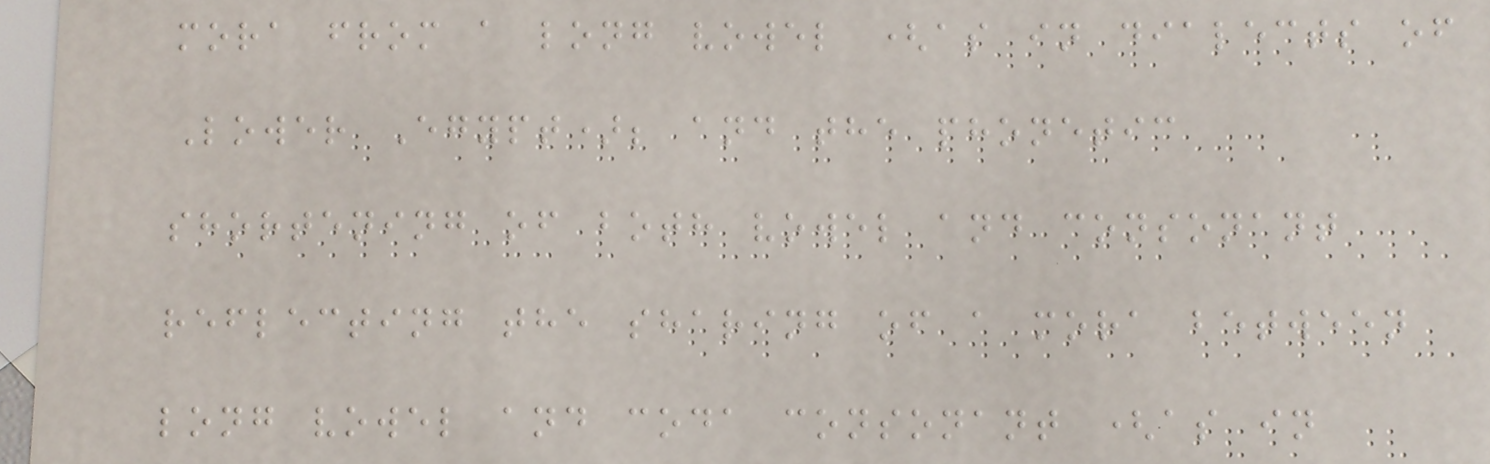mora from a long vowel (as in dialects of
Lower Egypt); and the phonetic
shortening of both vowel and consonant
reflecting the sharing of a mora between
long vowel and coda consonant (as in
